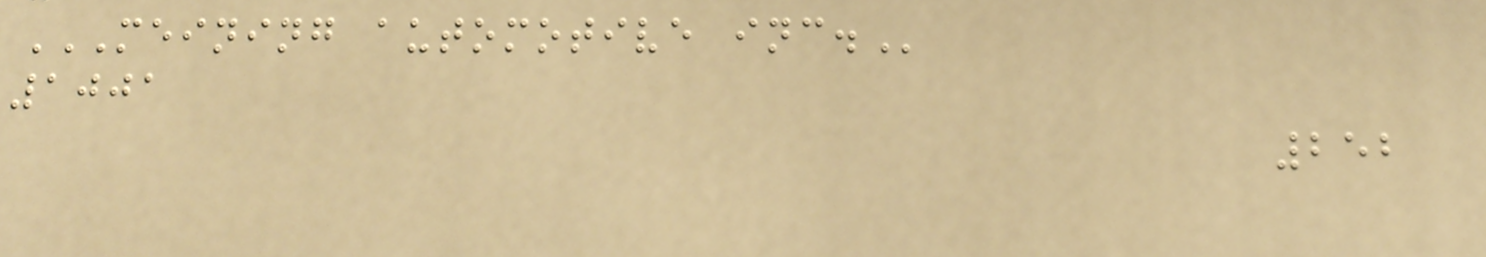MEINING AUTOMOTIVE INC.
1001
252
